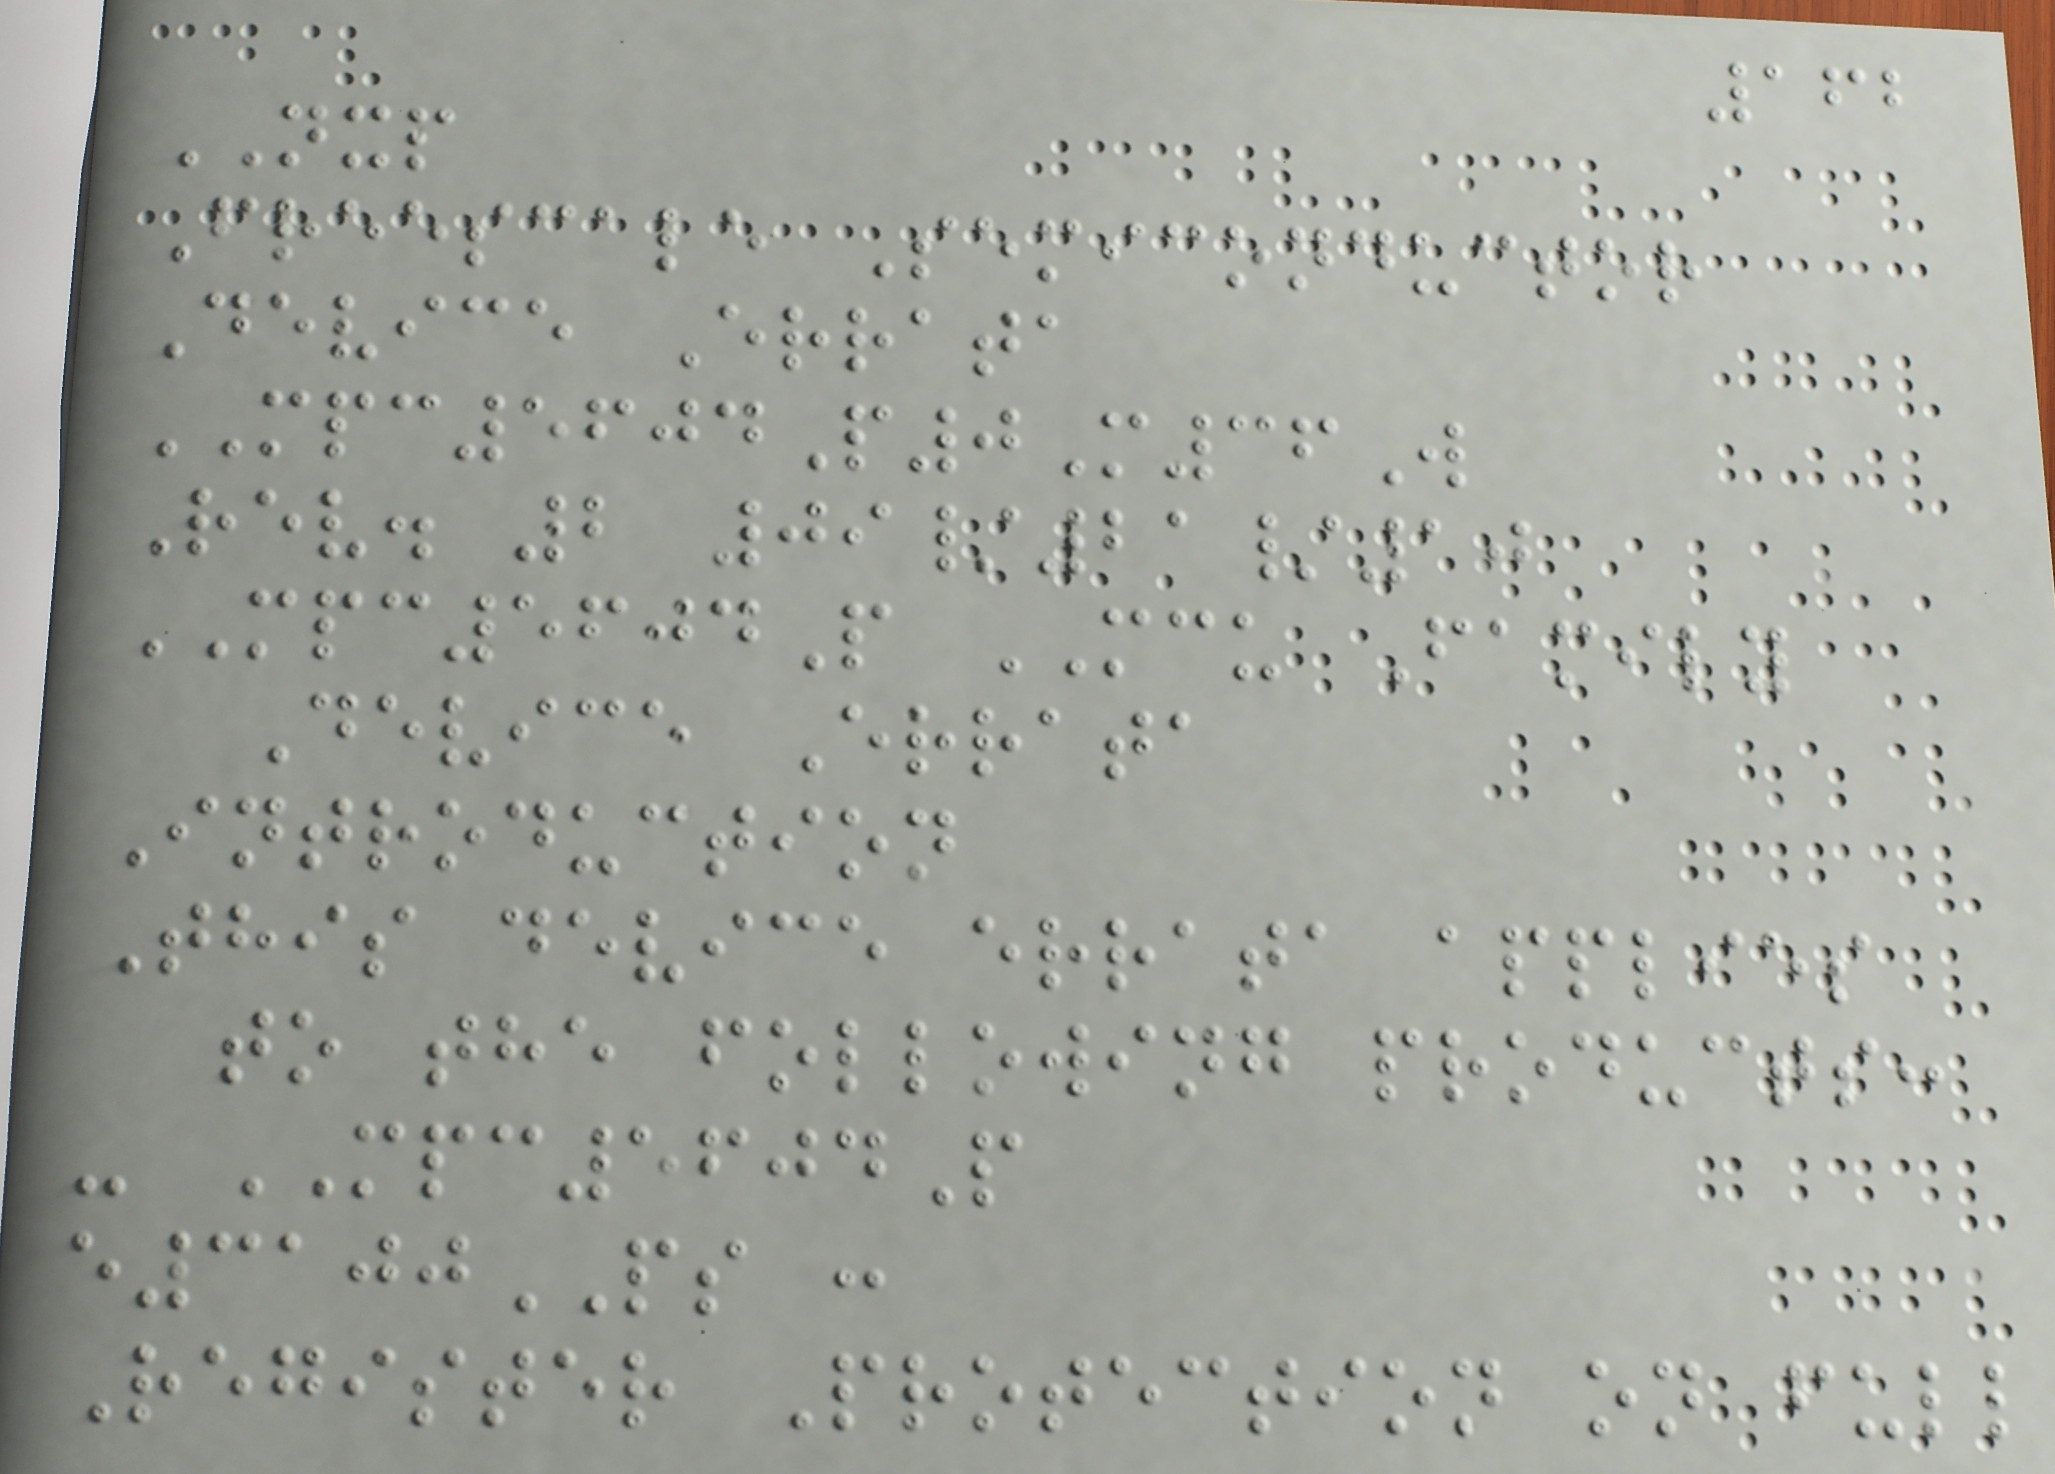162
NXP
Freescale Semiconductor
Device Errata
MPC5604P0M36W
Rev. 2 09/21/10
MPC5604P MCU Family
Device Errata
Introduction
This device errata applies
to the following products:
- MPC5604P
e3100PS :
Register Protection on full
